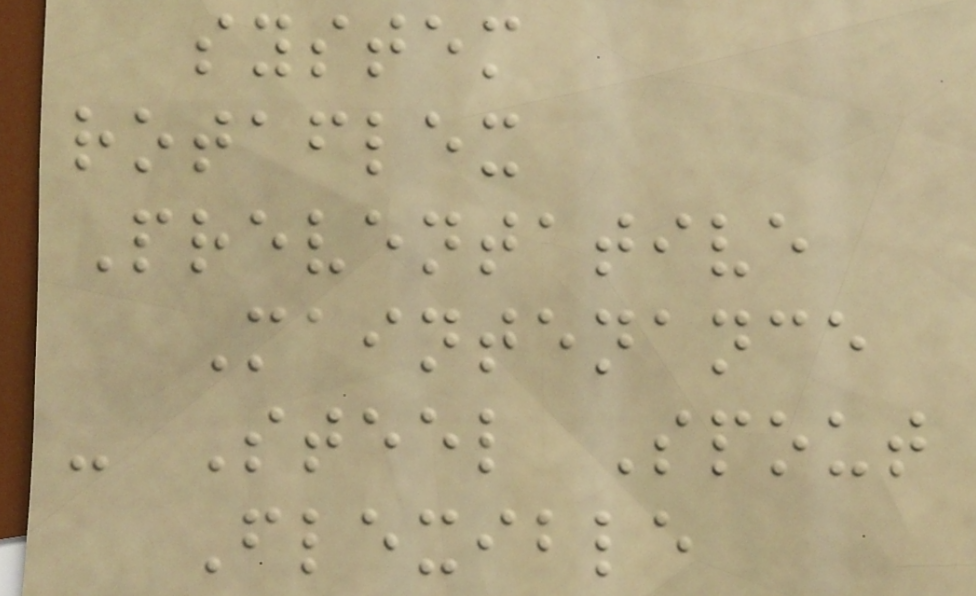system
rotaflex
Preventative
Maintenance
- Steel Spout
Flexible
